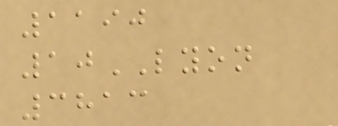1190
10LYON
3813
